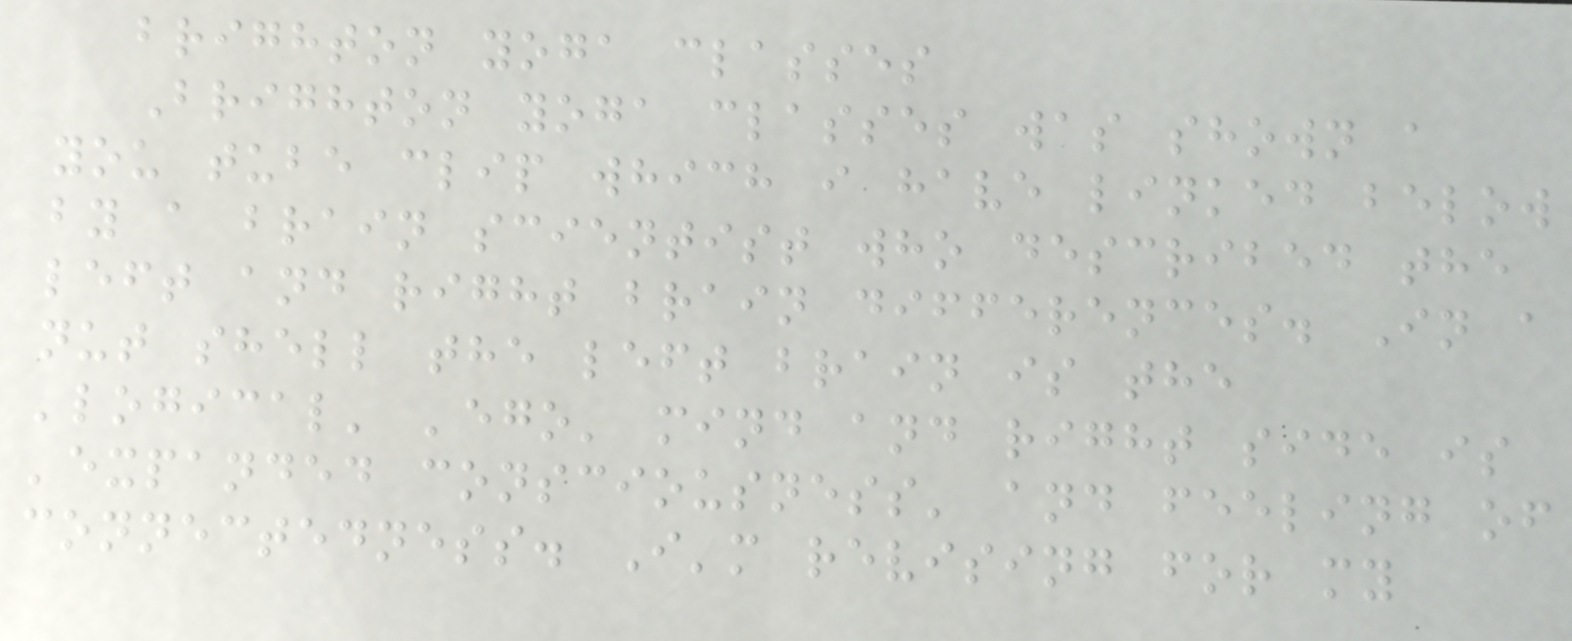brighton yoga classes
Brighton yoga classes was shown a
you tube clip which i have linked below
by a brain scientist who described the
left and right brain differences. In a
nut shell the left brain is the
'logical' 'ego' mind and right side is
'expanded consciousness' and feeling of
connectedness. I'm revising for my
